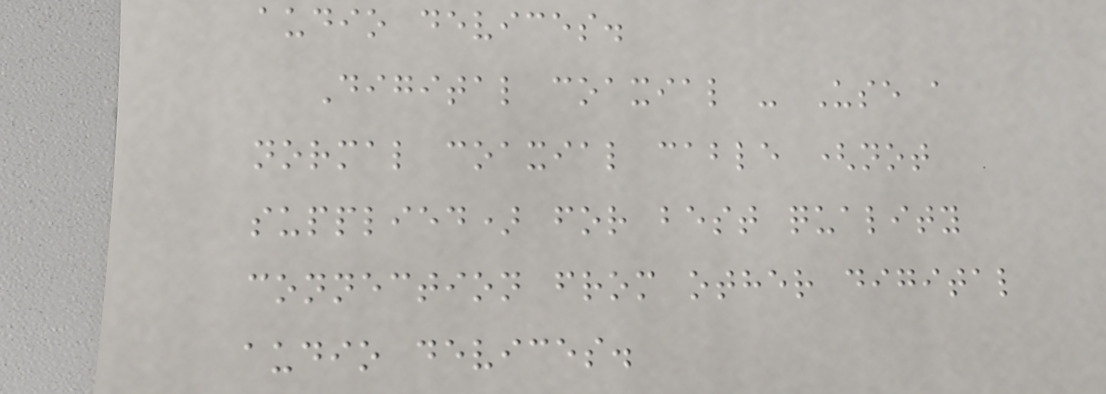audio devices.
Digital coaxial - Use a
normal coaxial cable (not
supplied) for best quality
connection from other digital
audio devices.
